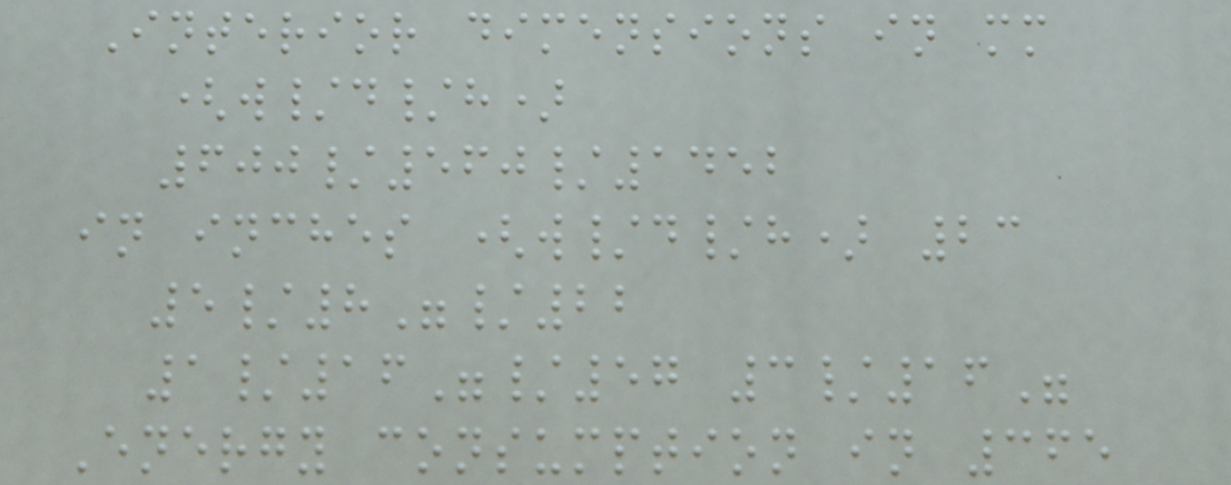Interior dimensions in mm
(w/d/h)
600/560/1452
in inches (w/d/h) 23
5/8"/22
1/16"/57 3/16"
Energy consumption in 365
